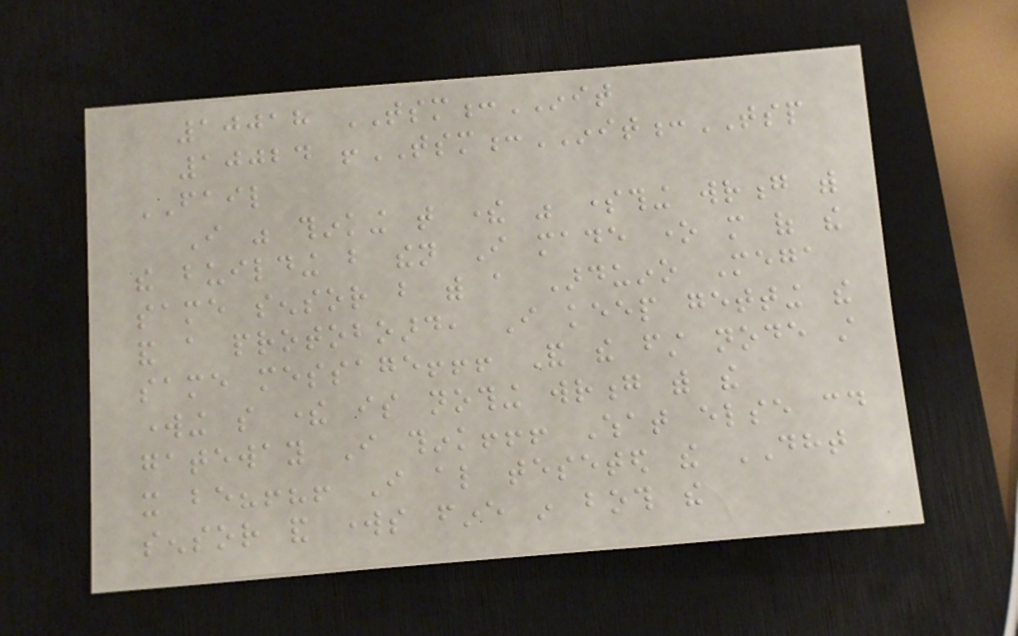10018 TSM:INIT
10024 !TSM:INIT:TSP
FAIL
I was thinking that there was something wrong with
the building but then I made one more of the
same sensor but with a Arduino Mega
and a protoboard, I keep getting the
same message!!! And the first node still
working so there is nothing wrong with the
gateway I think!!! What else could
it be?!?! I also teseted the DHT
sensor and works fine in both the
